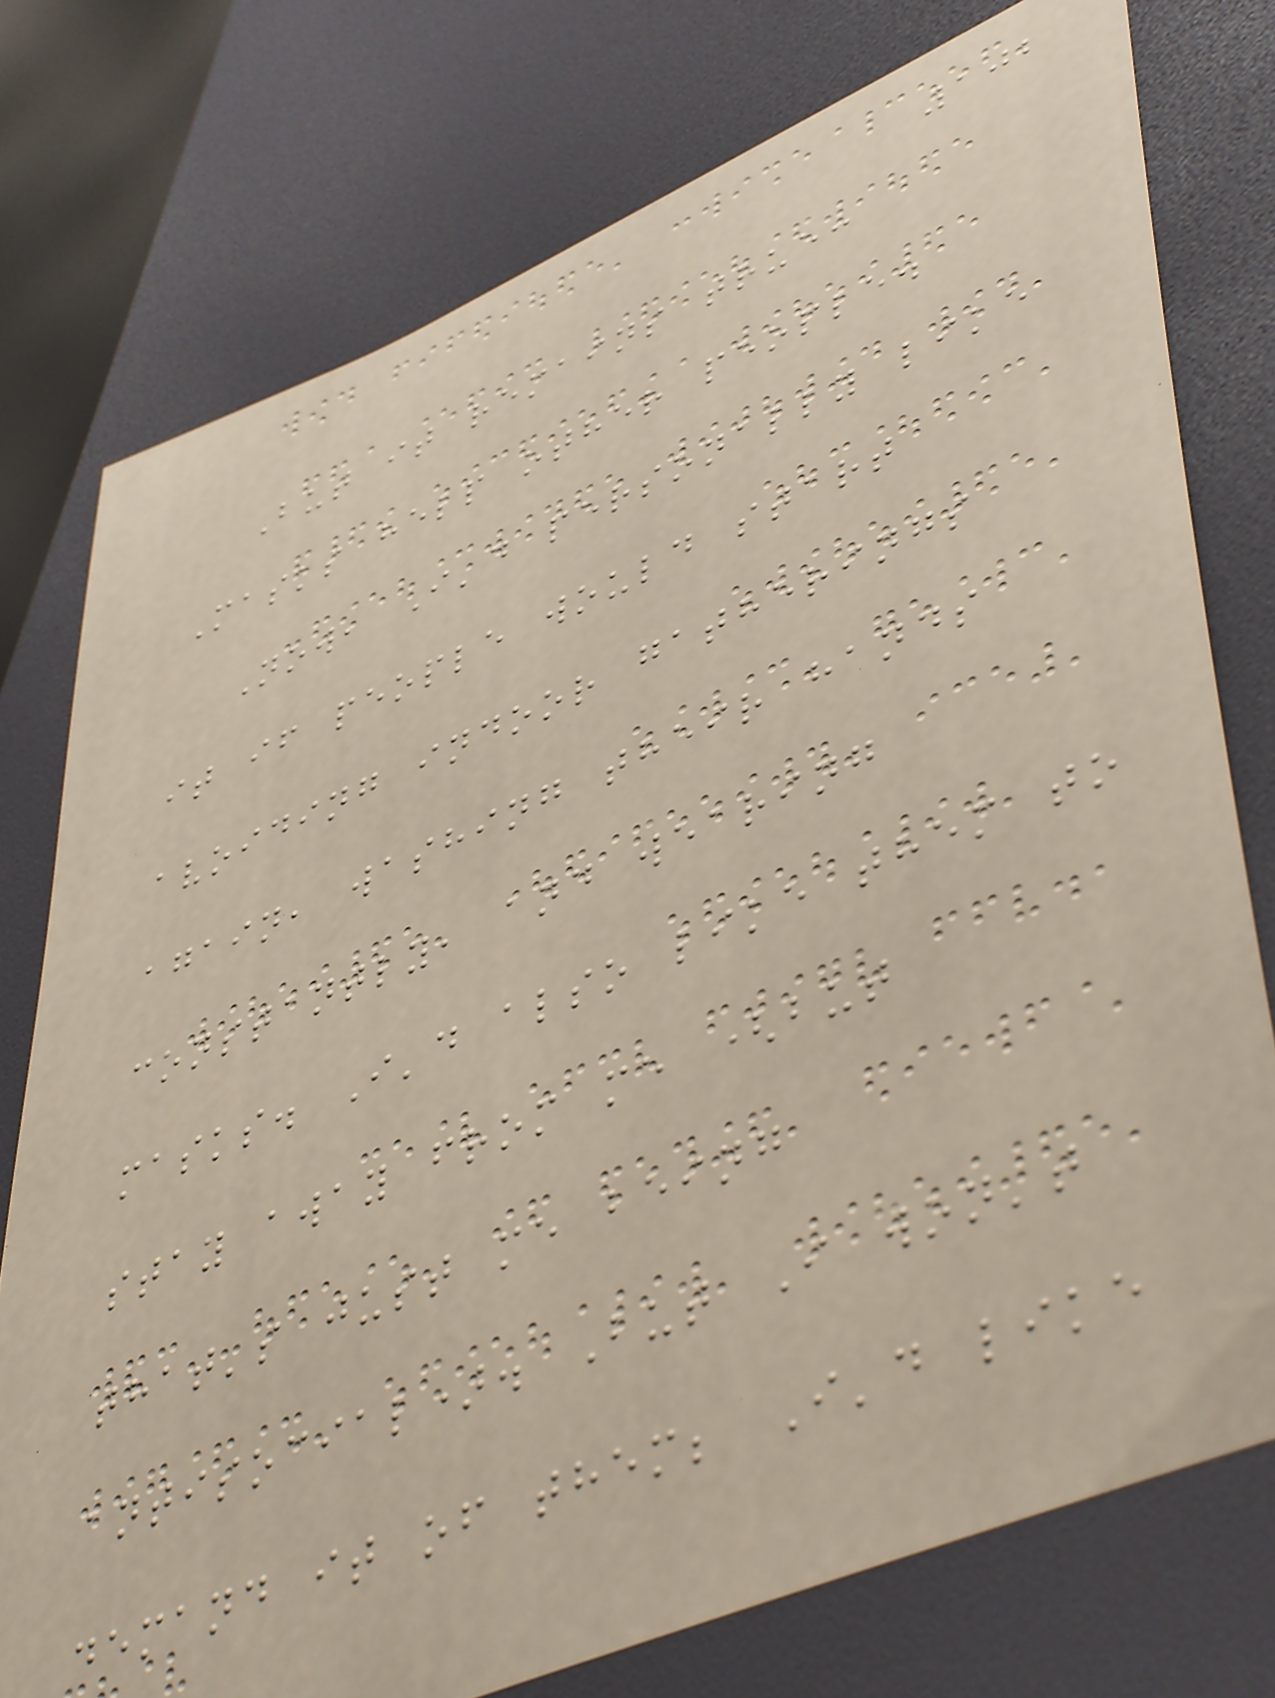102
But it remains true:
Masks help other people.
Now, I'd personally like
it if people would start
avoiding indoor gatherings
again, washing their hands
constantly, and wearing
masks. I'd also like them to
stay away from me (but
that's just me being
antisocial). But I won't
demand it of them; I'd like
